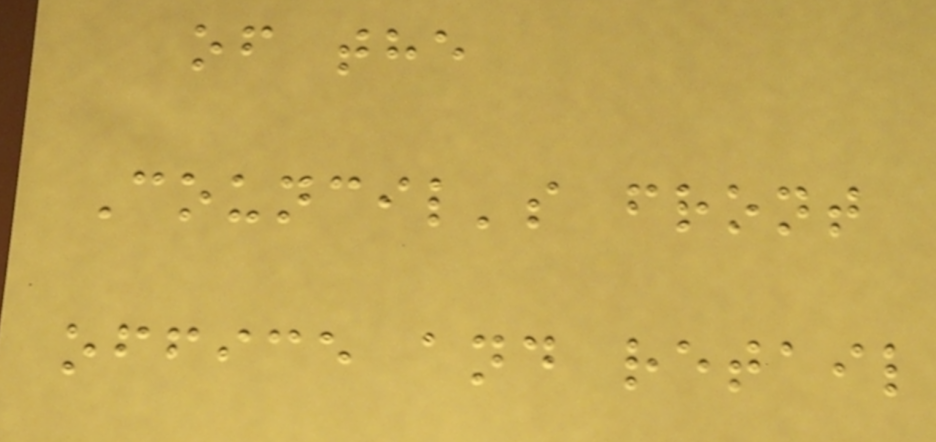of the
Council's front
office and retail
